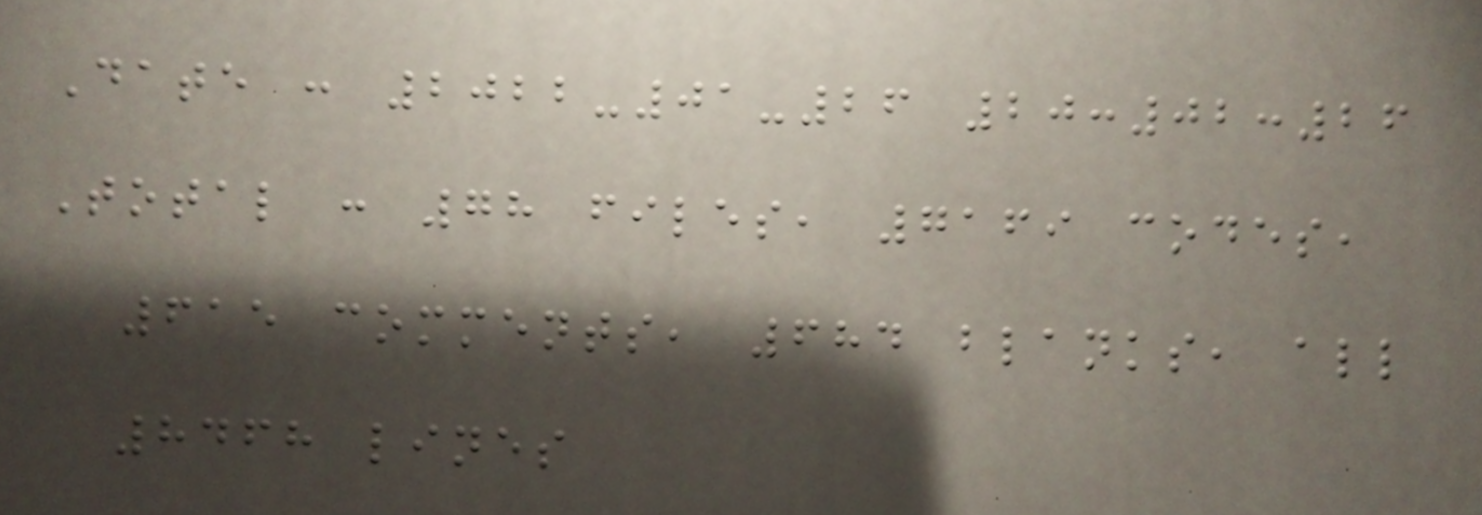Date : 2022-01-26 20:02:26
Total : 78 files, 7169 codes,
615 comments, 684 blanks, all
8468 lines
